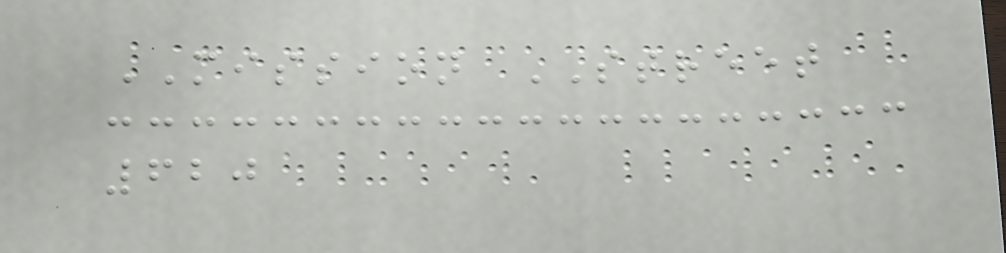MISSION STREET
620
